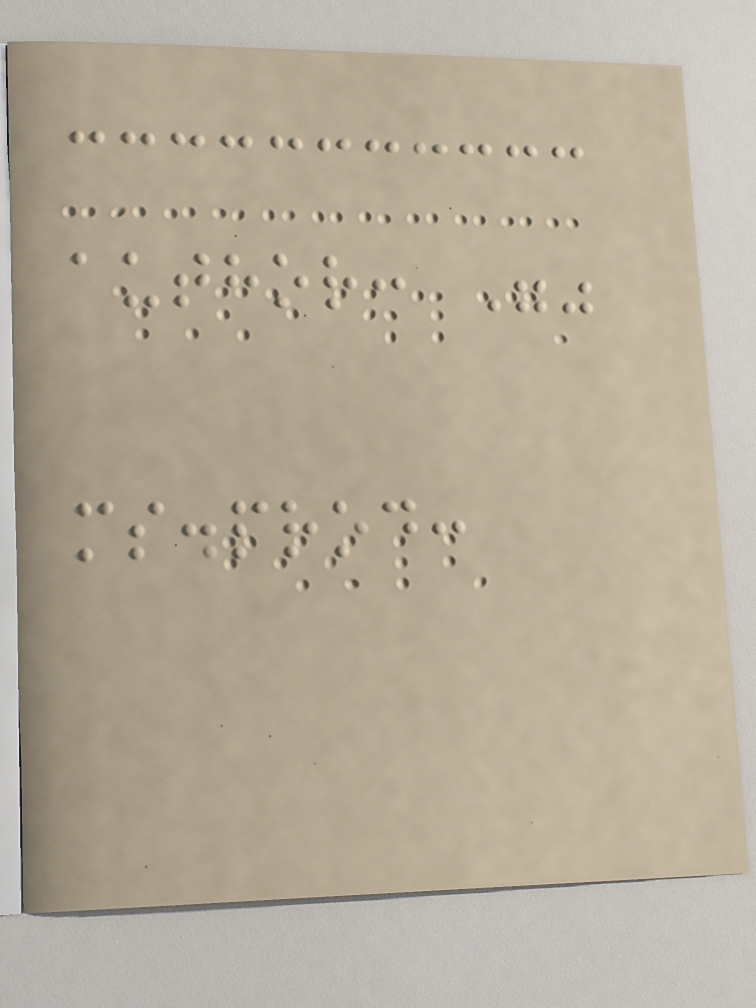author: ""
ms.prod:
